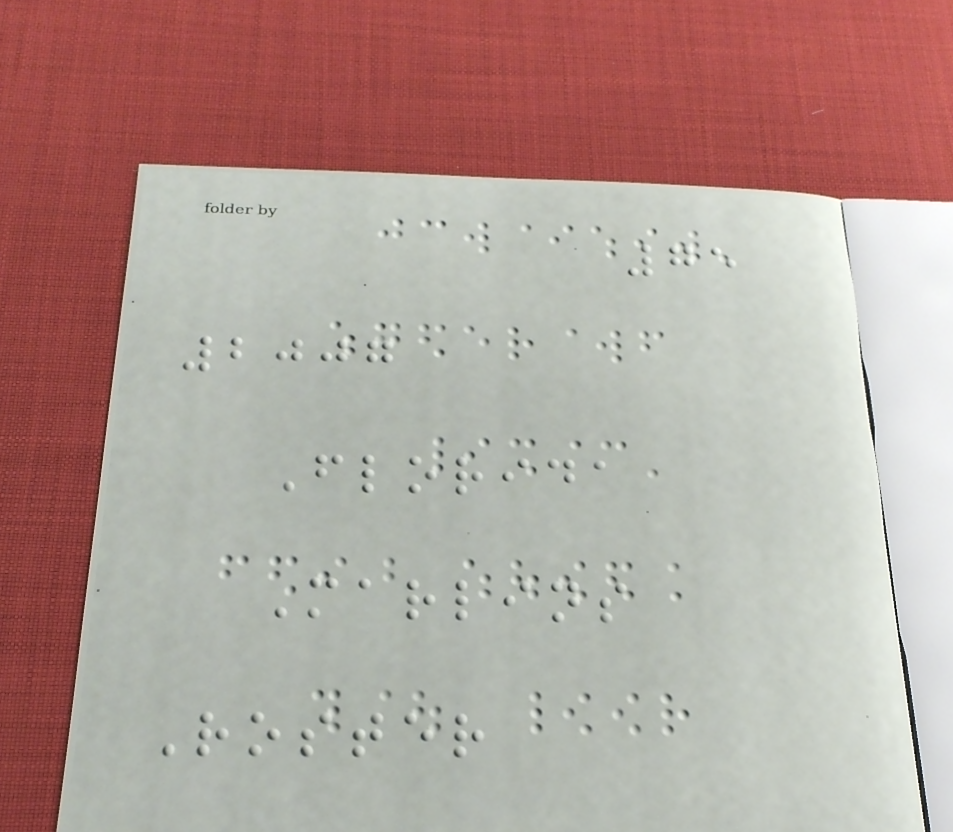75
2007
Florida
Marlins
Roster
